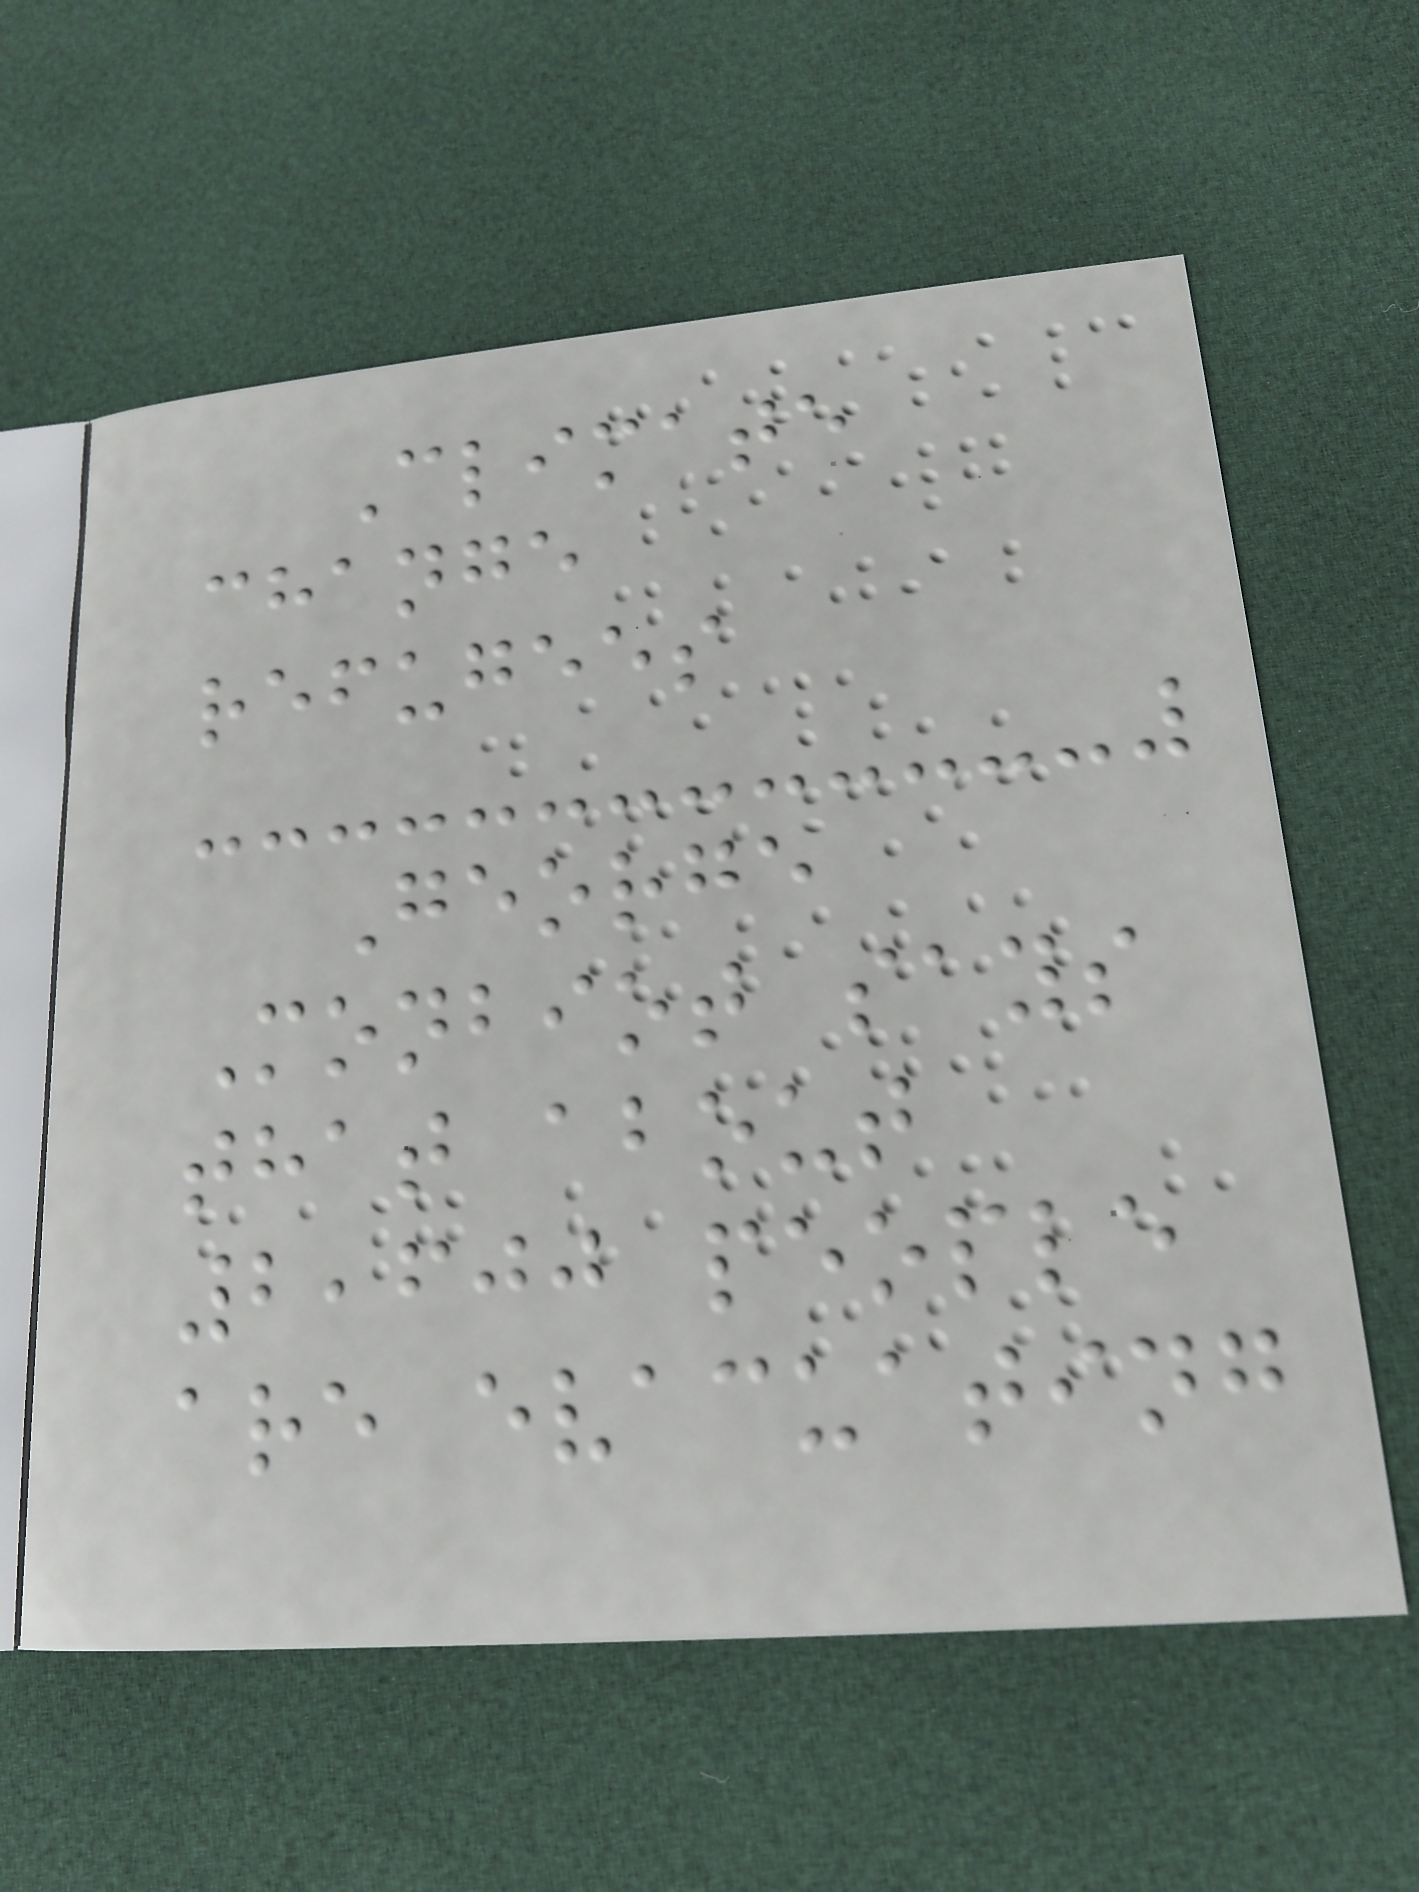Climate
change
refugees
George
Monbiot says
that about
2,600 people
are evacuating
